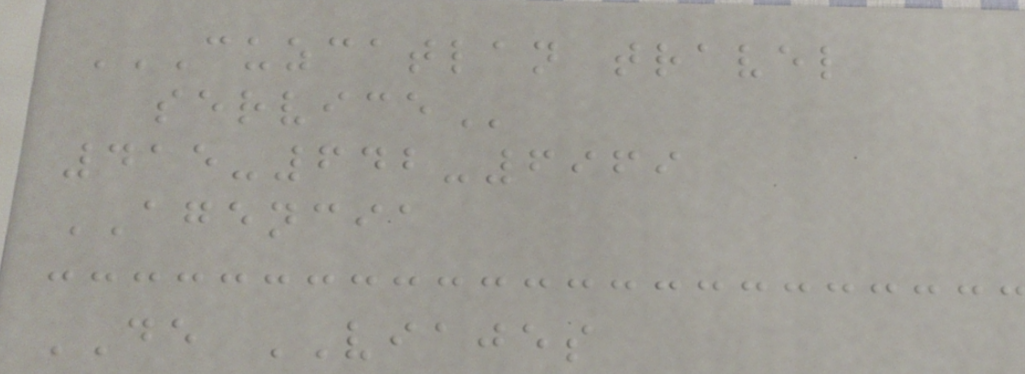CUZCATLAN TRAVEL
SERVICE
415-642-6969
AGENCIA
DE VIAJES
